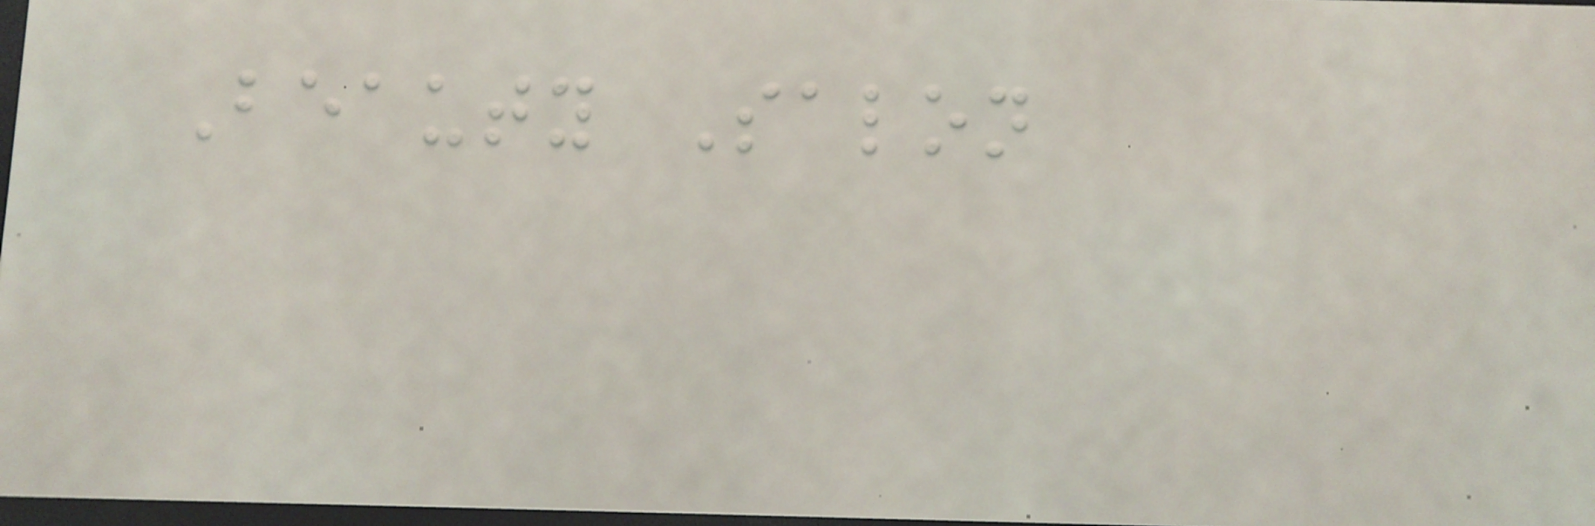Beauty Salon
